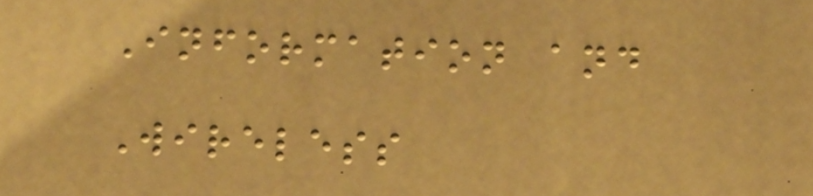Information and
Wireless
